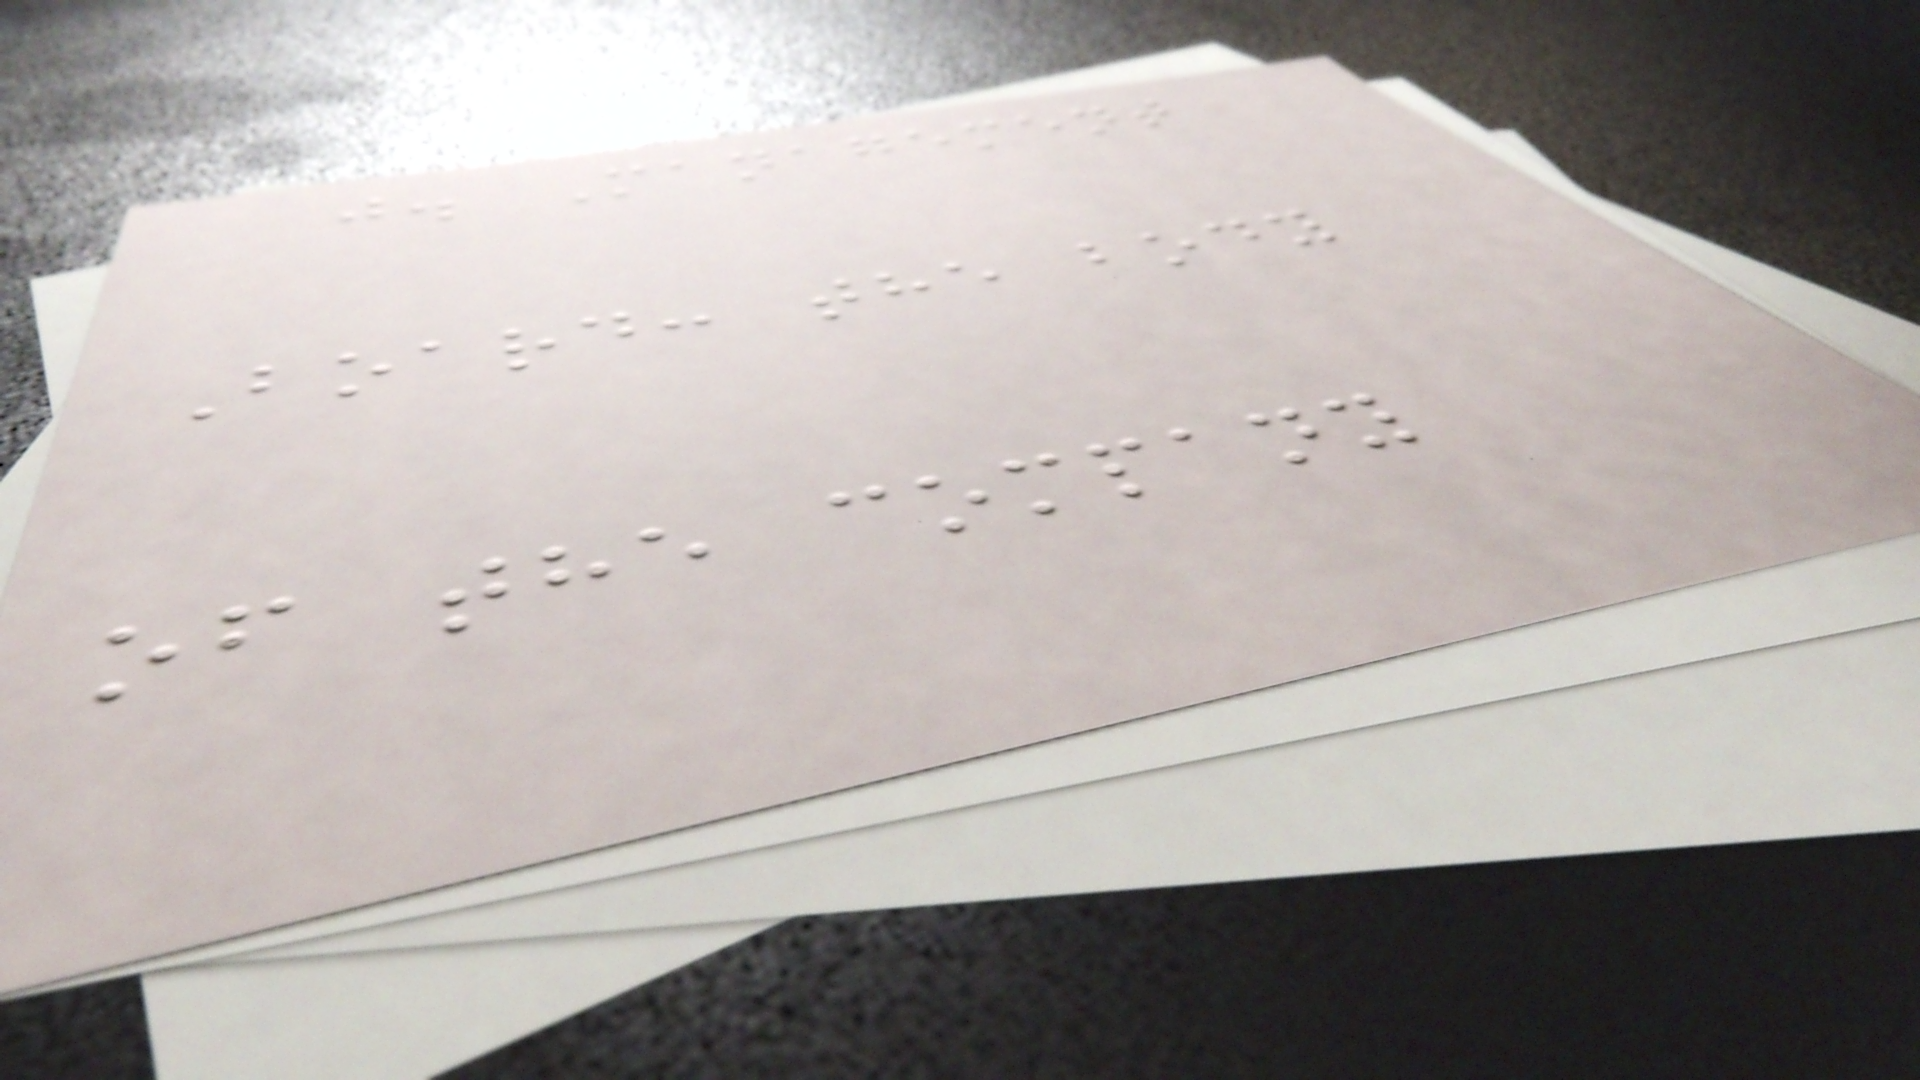j. Management
Board: the body
of the company
